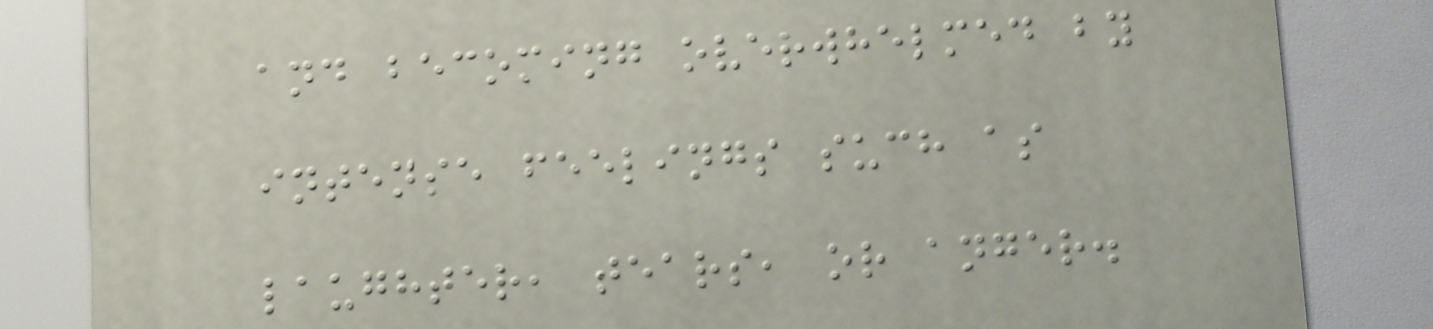and becoming overwhelmed by
intense feelings such as
laughter, tears, or anger.
